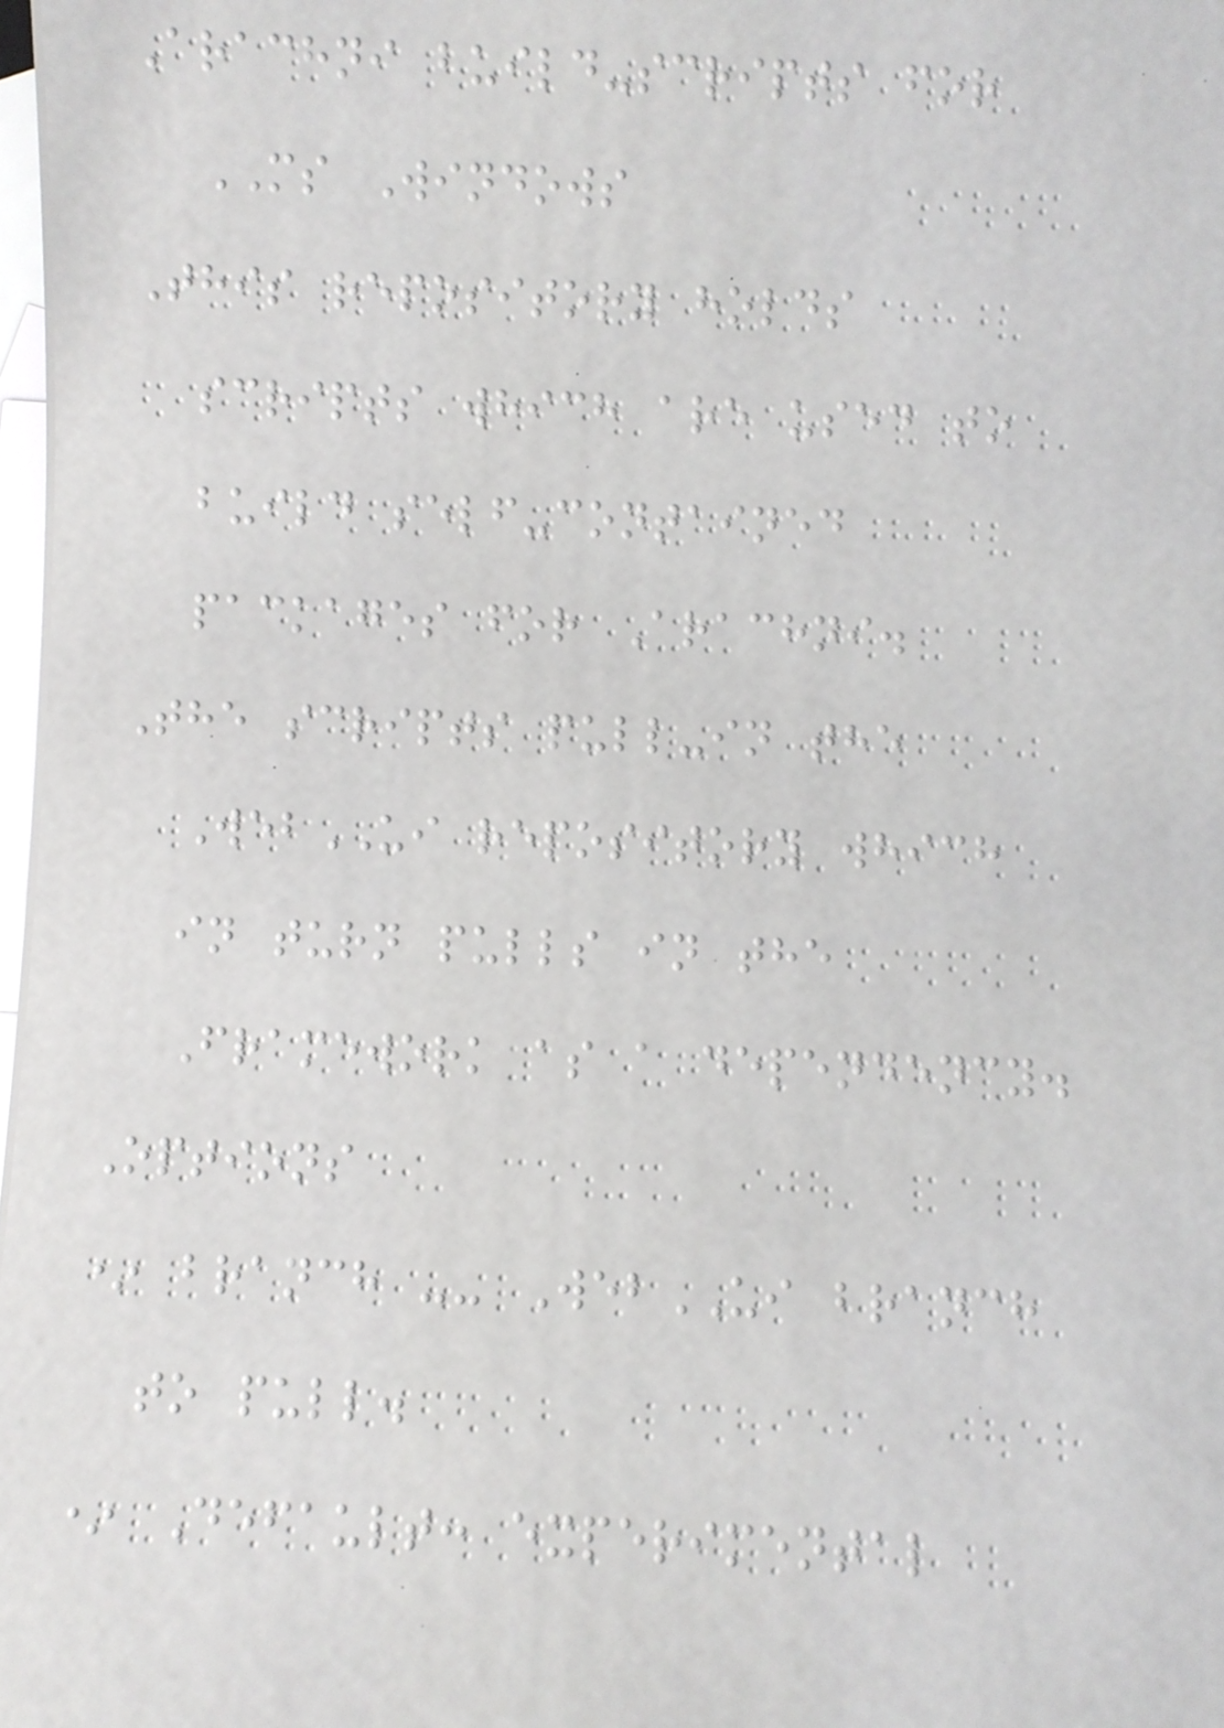Arachni build-scripts for
MS Windows
This repository holds
scripts which are used to
build self-contained
packages for Arachni.
The scripts pull-in the
WebUI repository which
in turn pulls in the
Framework as a dependency.
Options
* branch -- WebUI branch
to pull.
* Default: experimental
